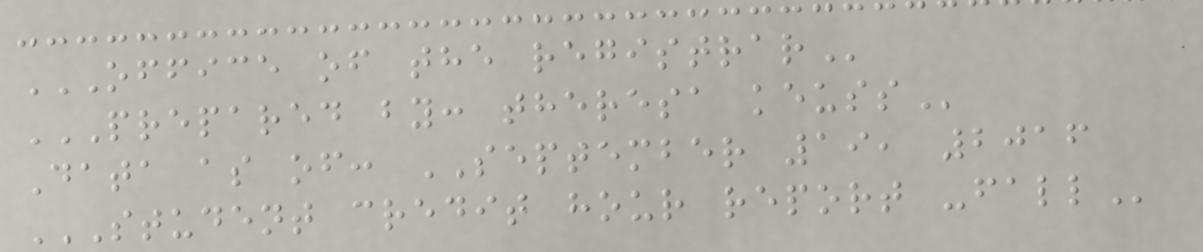OFFICE OF THE REGISTRAR
PREPARED BY: THERESA KEUSS
Data as of: SEPTEMBER 19, 2016
STUDENT CREDIT HOUR REPORT -FALL
